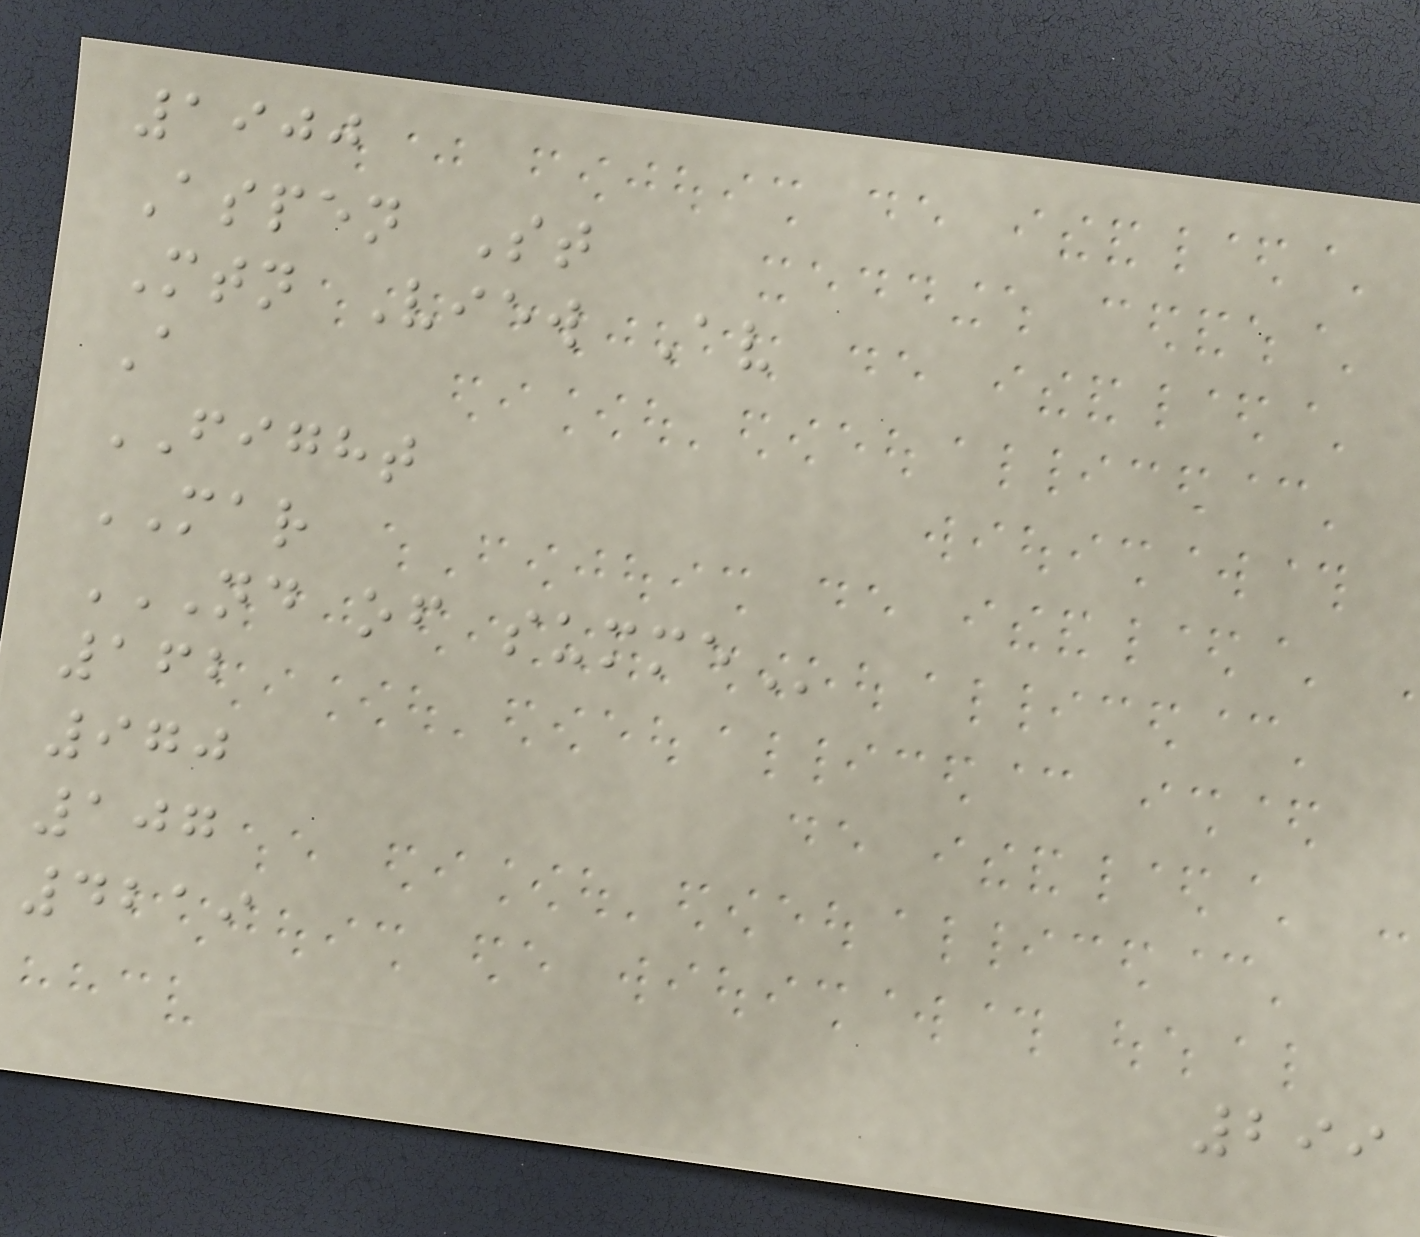1900
Aspen St
Mtn View Av
A
FIGHT
MAR
ND OF SUMME
162
970
107
4219
299
